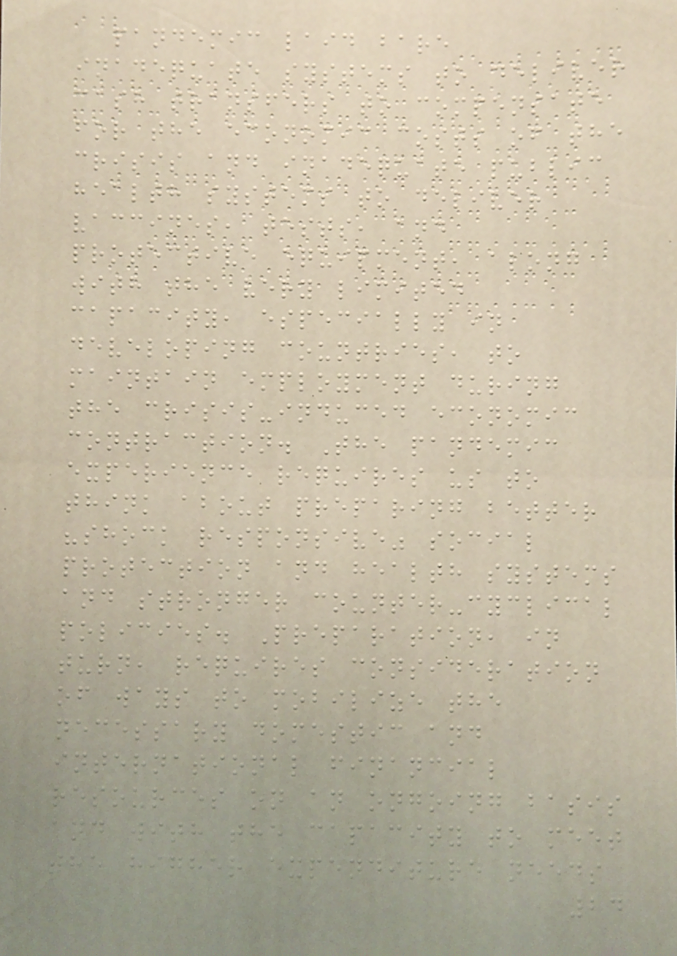pandemic laid bare
inadequate systems to deliver
cash transfers to compensate
for the economic costs of the
crisis and inadequate public
health systems to deliver
vaccines, tests, and
protective equipment, along
with the very limited
capacity, especially in
developing countries, to
maintain employment during
the crisis-induced economic
contraction. The pandemic
experience requires us to
think about preparing better
"shock responsive" social
protection and health systems
and stronger counter-cyclical
policies. Preparation, in
turn, requires consideration
of ways to mobilize the
necessary domestic and
international financial
resources on an ongoing basis
and with the capacity to meet
the higher expenditure needs
24
